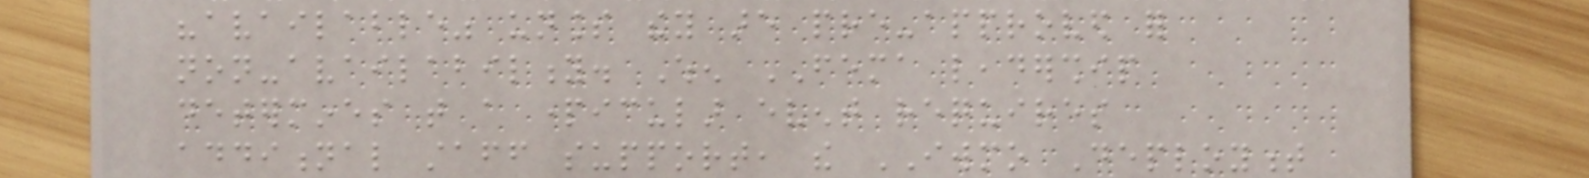"available" unless they are pre-approved for
non-availability. When FEMA leadership
determines that a particular event requires
additional staff support, the IWMO Deployment
